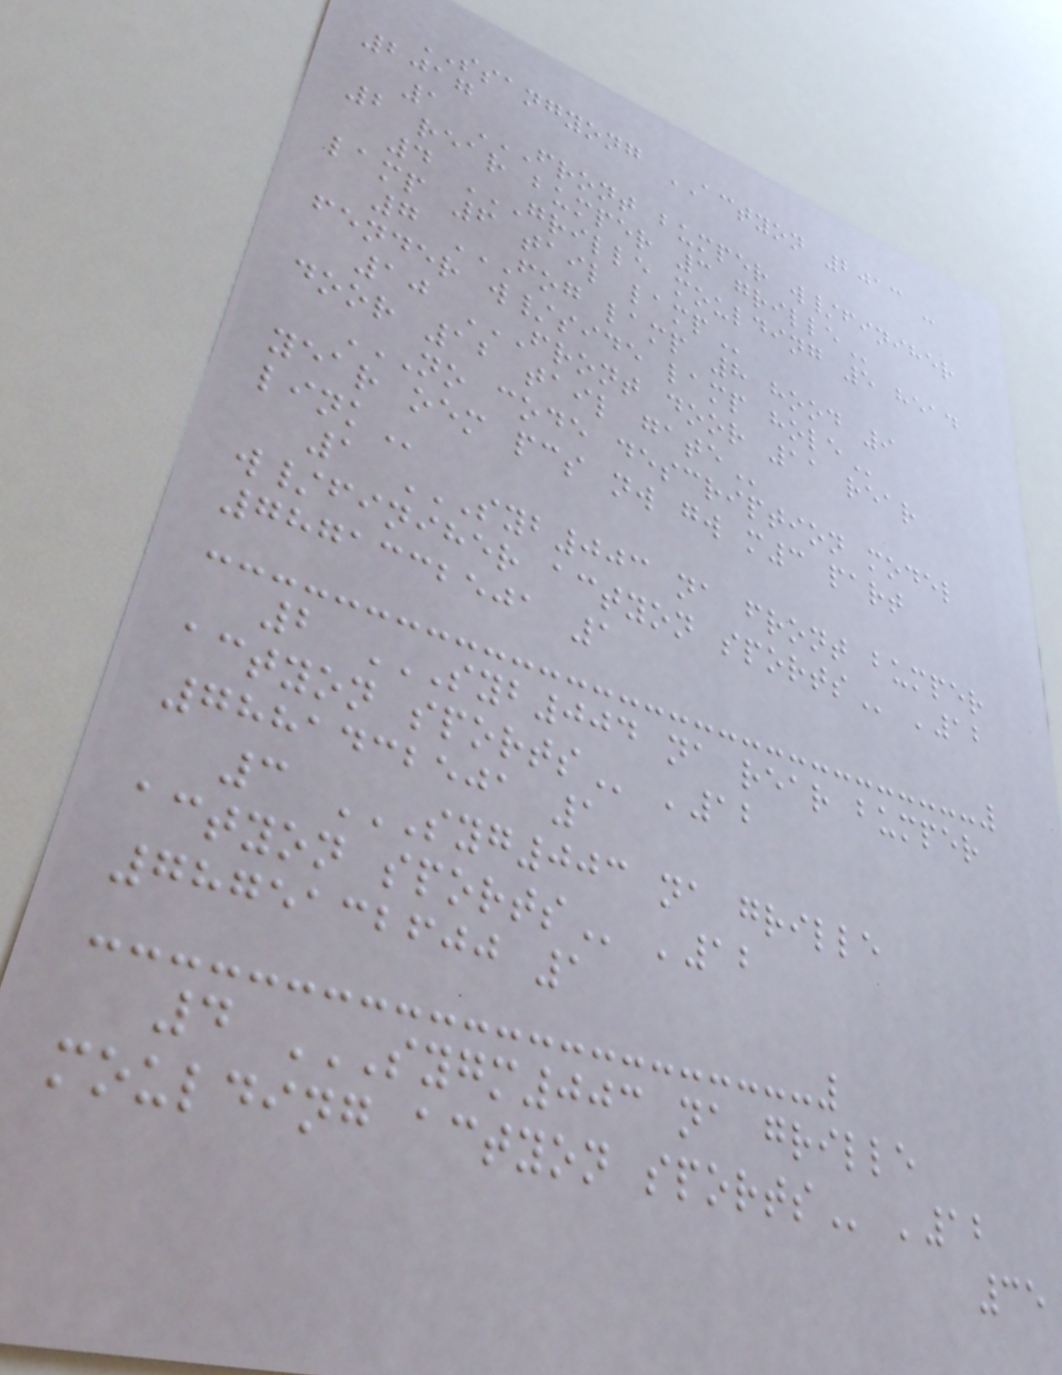SSANGYONG ACTYON 2013 -
2017
1 FRONT BUMPER W/FINIHER
2 REAR BUMPER 3 GRILLE
4 GRILLE MOULDING 5 HEAD
LAMP 6 TAIL LAMP
7 FOG LAMP 8 HOOD 9
FENDER W/SIDE LAMP HOLE
10 FRONT DOOR 11 REAR
DOOR 12 TAIL GATE
NO CODE DESCRIPTION MODEL
YEAR OEM PCS NW GW M3 PART
LINK
1 SYB003 NA FRONT BUMPER
W/FINIHER ACTYON SPORTS '12
7871332501 1
2 SYB004 NA REAR BUMPER
ACTYON SPORTS '12
7881432501 1
3 SYG003 NA GRILLE
ACTYON SPORTS '12
7875132600 1
4 SYGM003 NA GRILLE
MOULDING ACTYON SPORTS '12
35
